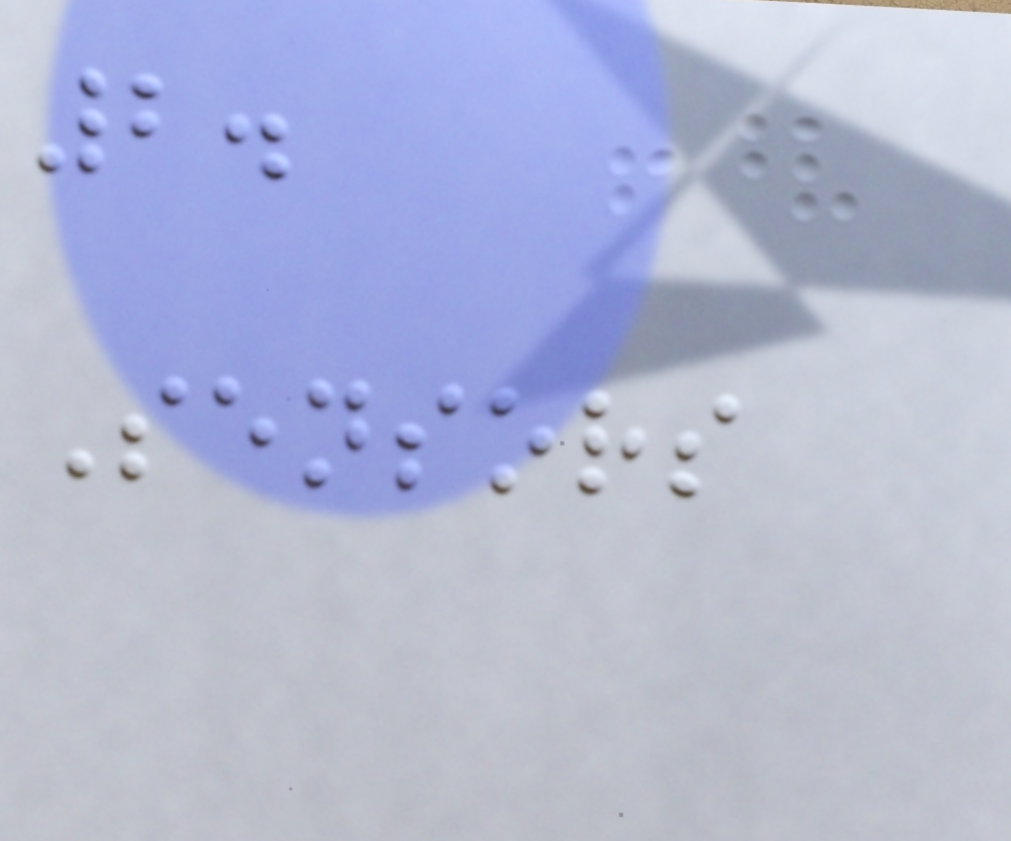2.
Sensors
